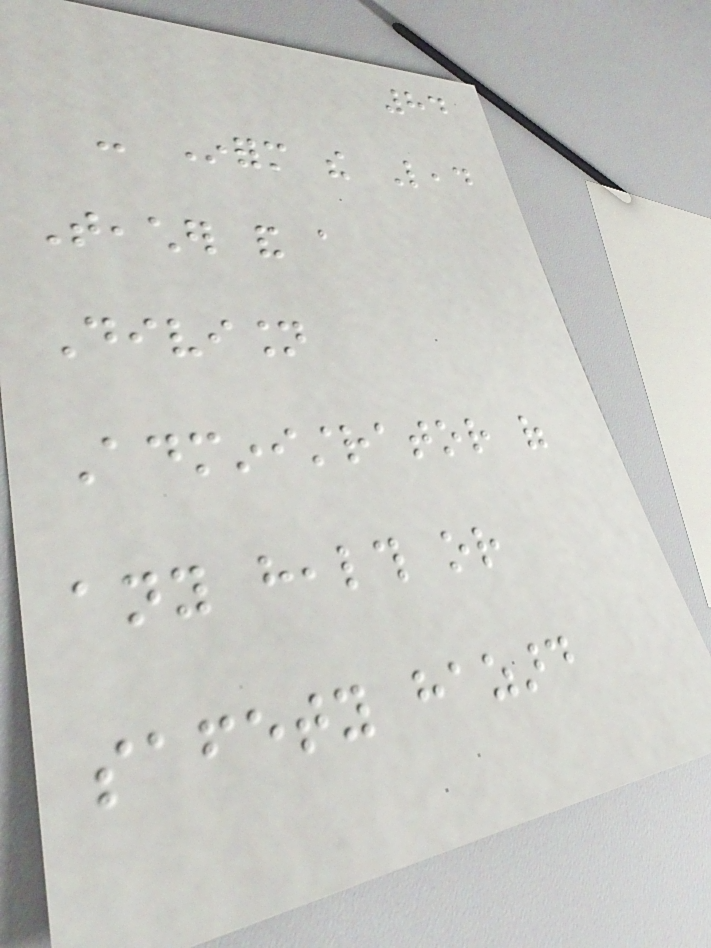84
- Inform the Lead
Teacher and a
Division
Administrator of
any health or
safety hazard
